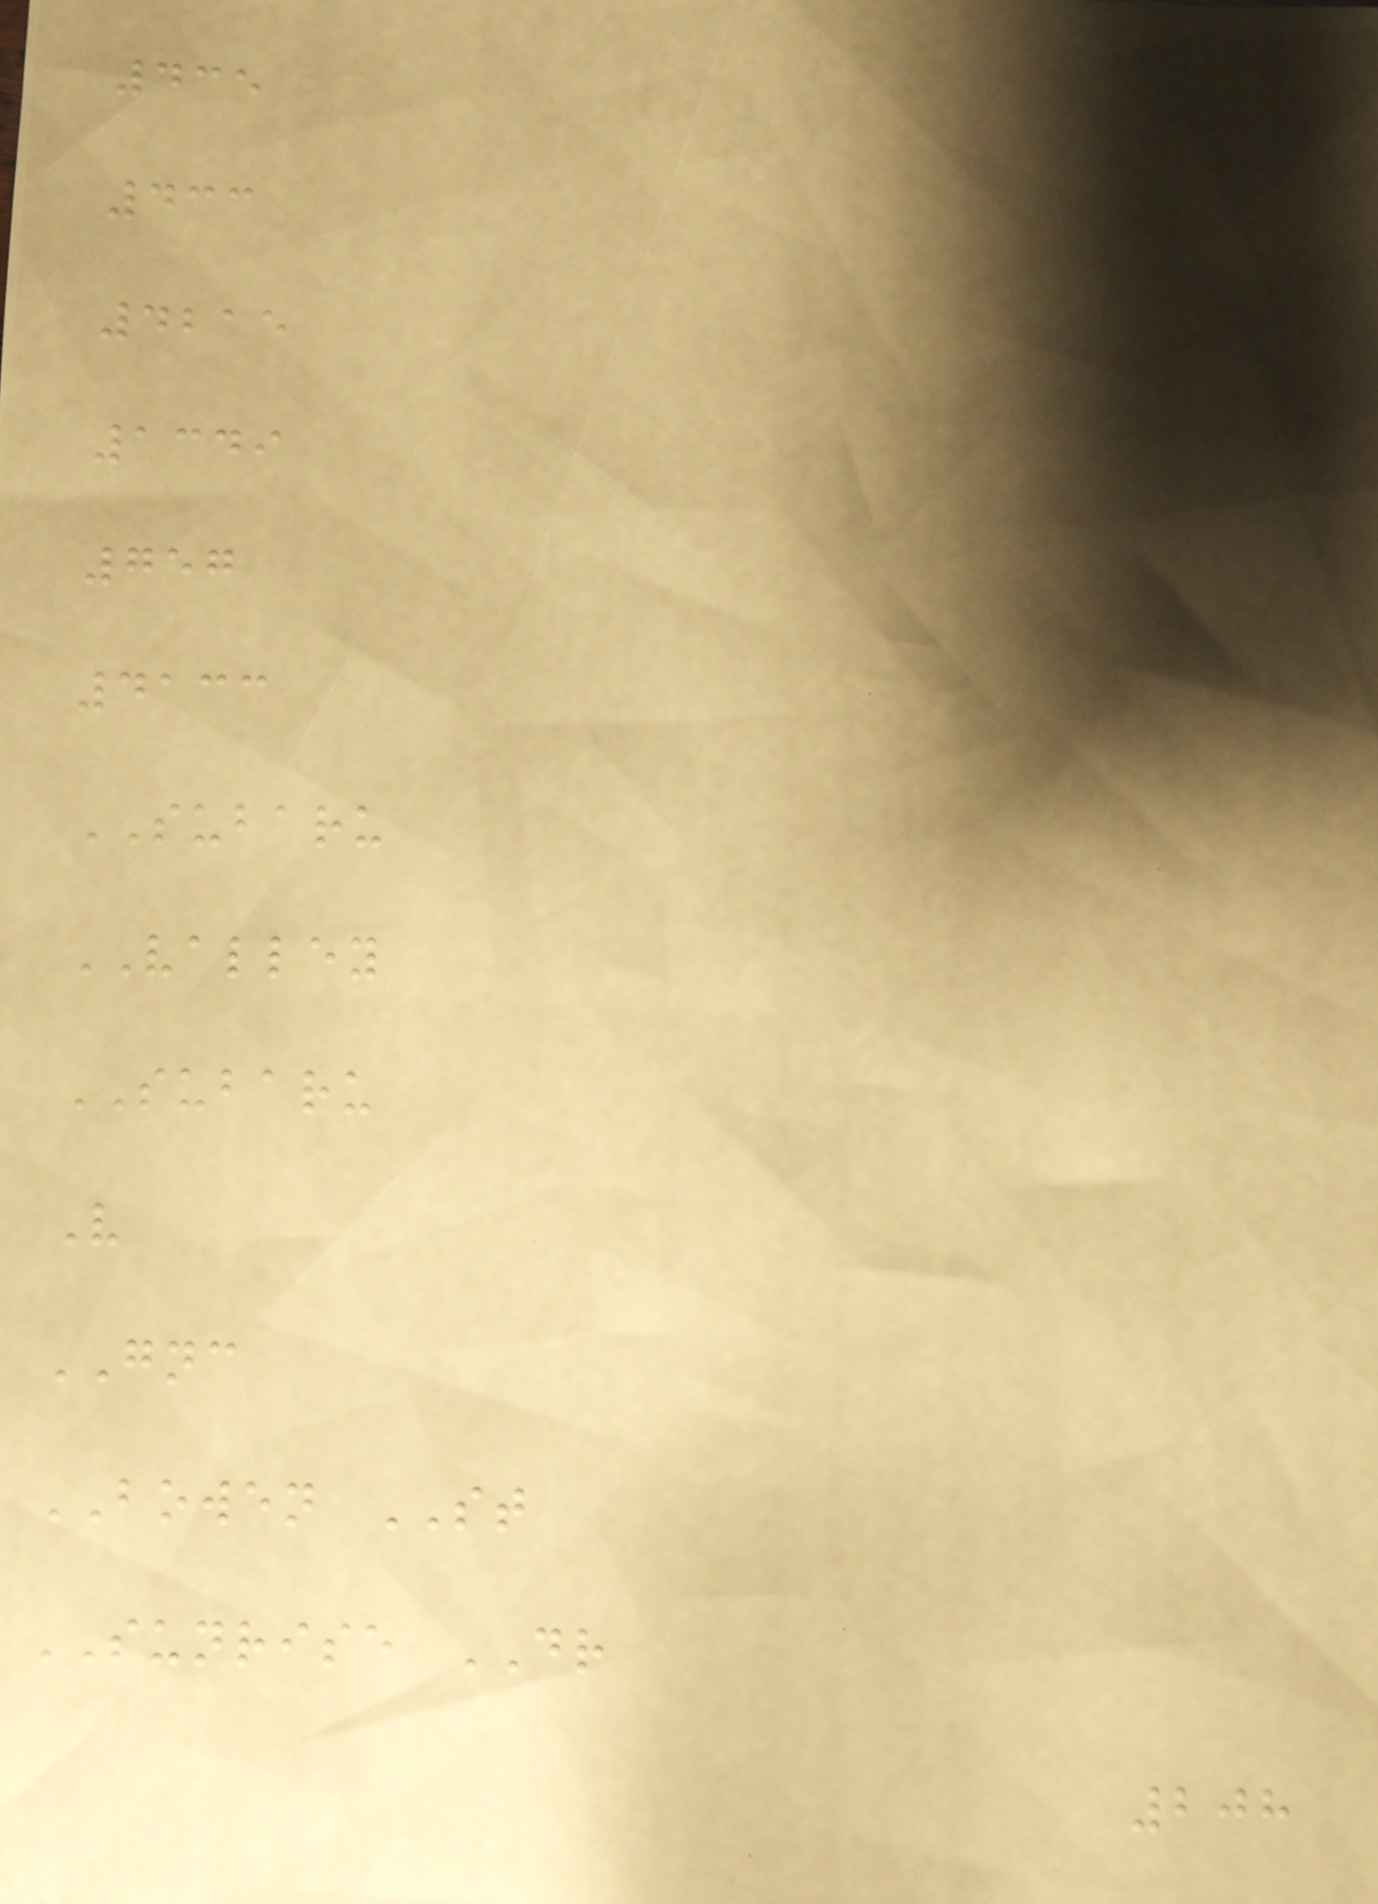435
433
4215
1349
757
4133
SUBARU
VALLEY
SUBARU
V
GNC
BOWEN ST
SUNRISE DR
208
